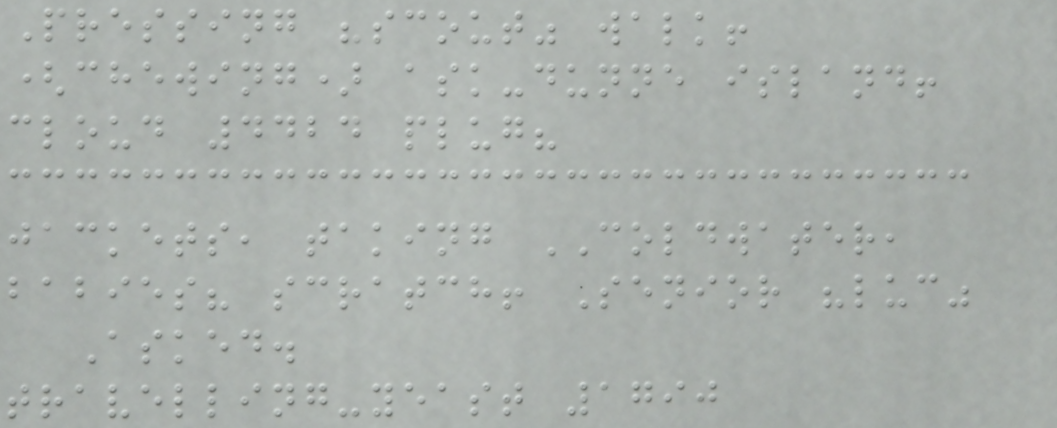Pressing "scout" walk!
(chewing) ask-dunne island!
cloud 4424 plug?
jackets, taking COLDWATER,
babies? scratch! Senior "luc"
Asked.
travelling-yeast 1790
